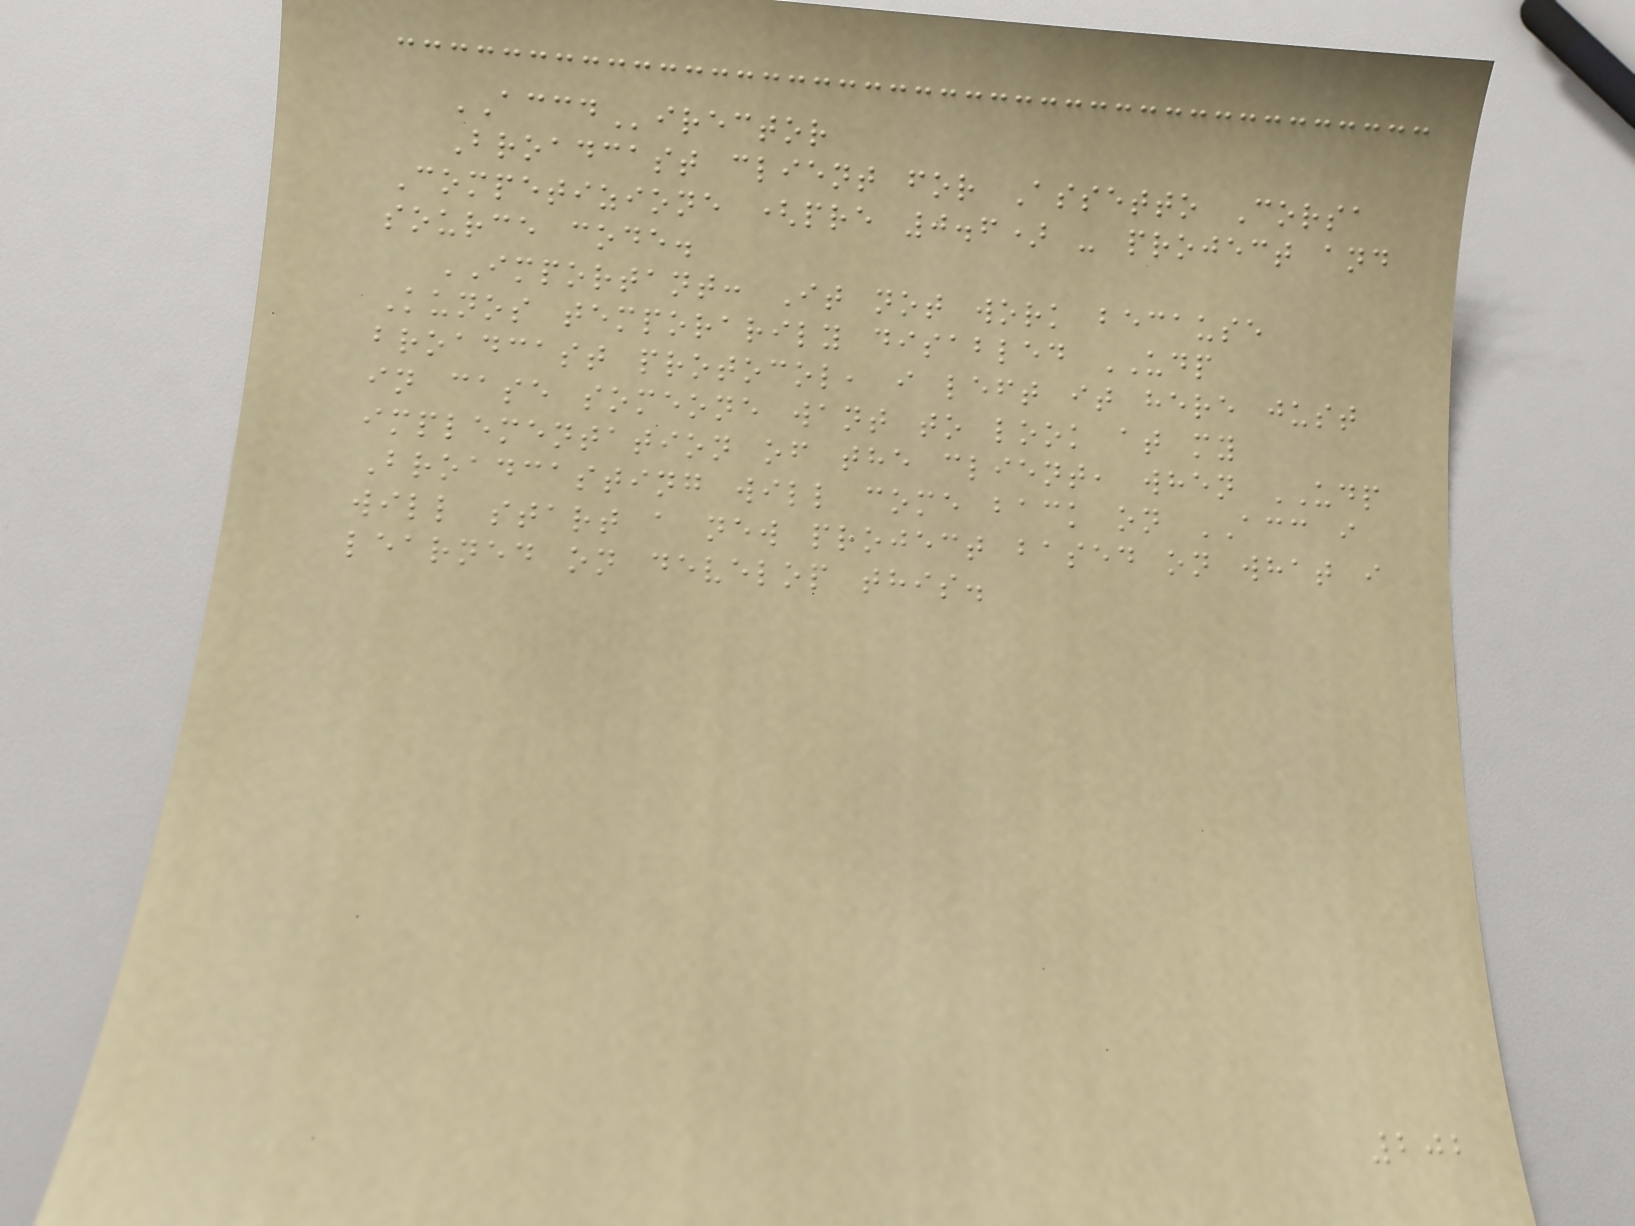ACCDirector
Broadcast client for Assetto Corsa
Competizione (pre 0.6) - project and
source code.
IMPORTANT: It not work because
Kunos temporarily disabled UDP
broadcast protocol, i left it here just
in case someone want to look at my
implementation of the client, when UDP
Broadcasting will come back on ACC i
will start a new project based on what i
learned on develop this.
202
